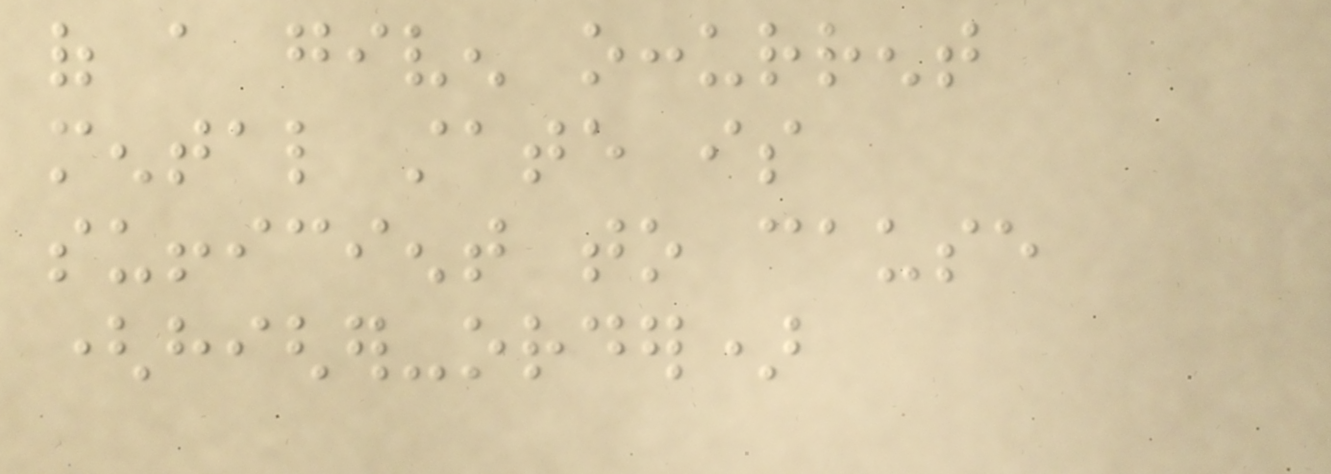of a given occurrent
mental state is
sufficient to cause
(higher-order)
